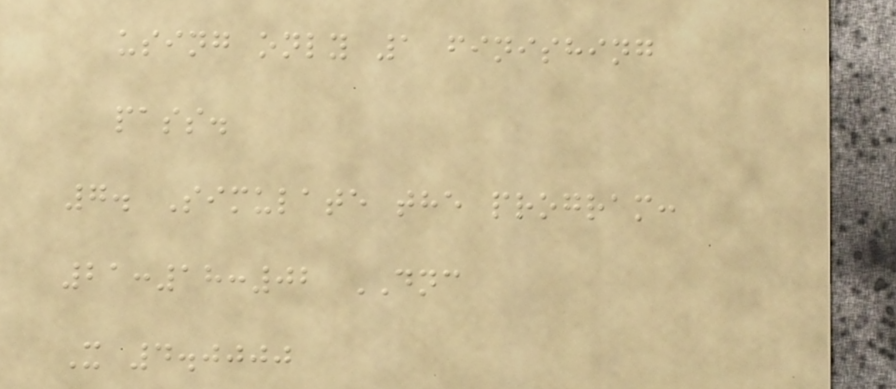using only 1 finishing
pass.
7. Simulate the program:
21:18:02 DNC
X 4.0000
